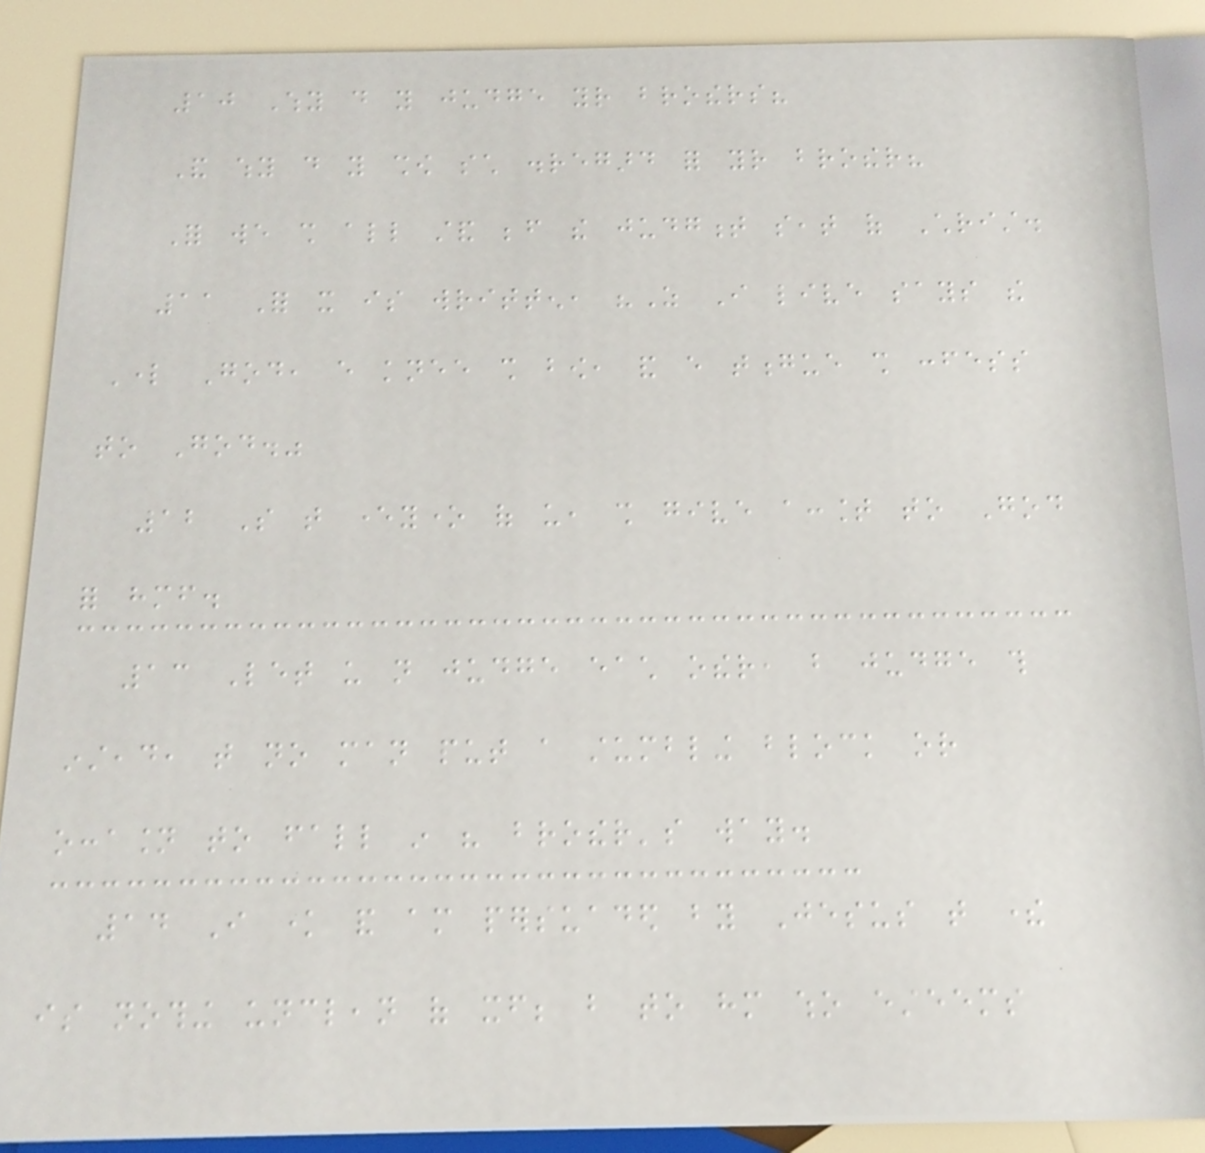10 Why do you judge your brothers?
And why do you show such disregard for your brother?
For we shall all stand before the judgment seat of Christ.
11 For it is written, "As I live says the
Lord God, every knee shall bow, and every tongue shall confess
to God."
12 So that everyone of us, shall give account to God
for himself.
13 Let us not judge each other, but judge this
instead, that no man put a stumbling block or
occasion to fall in his brother's way.
14 I know and am persuaded by Jesus that there
is nothing unclean of itself; but to him who esteems
